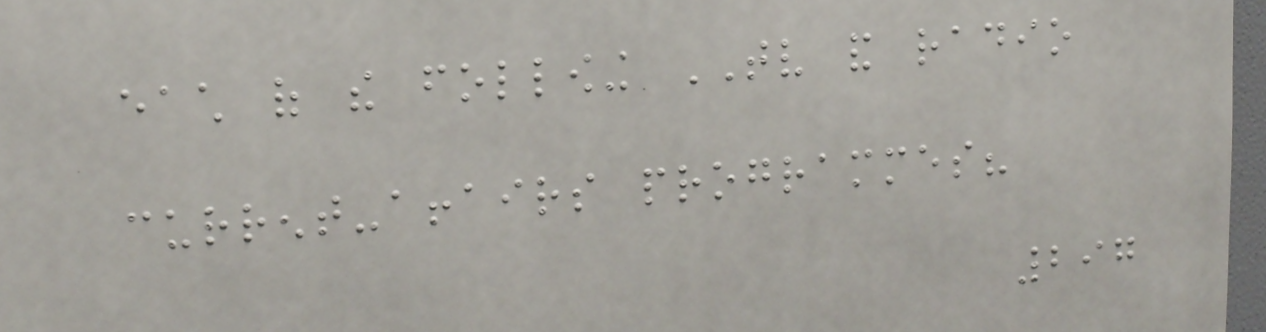each of the following TV and radio
current-affairs programmes?
297
